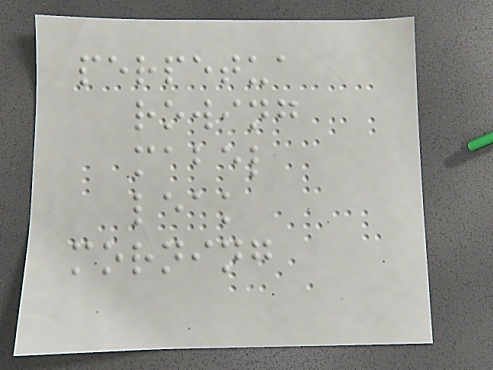perpetua
rowing
mabel
leak
morning
